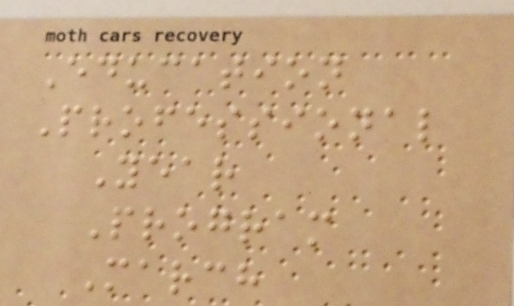Education
Professional
Year
Program
March
